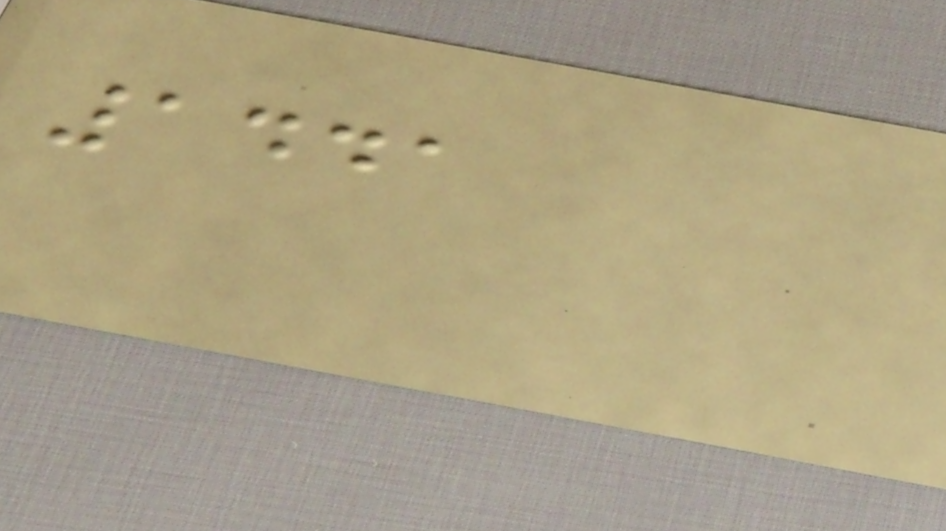1441
